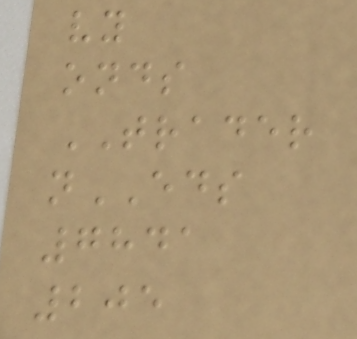vy
onds
TRADER
nEDS
7841
205
